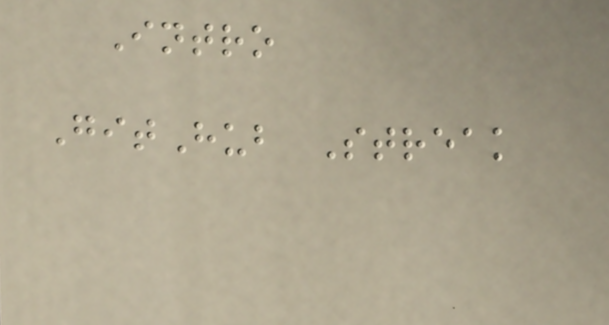Intro
GitHub Streak
